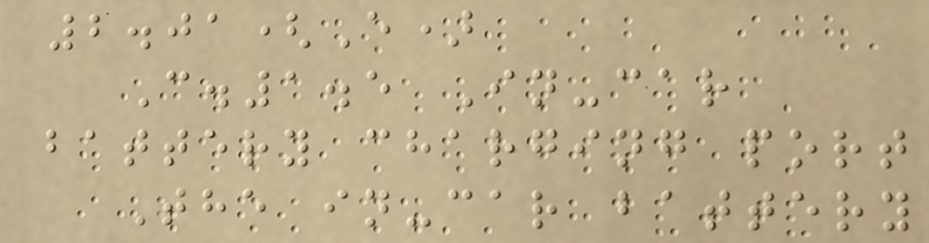2.01(E)
C.1.5 In-car
battery charging port
The in-car battery
